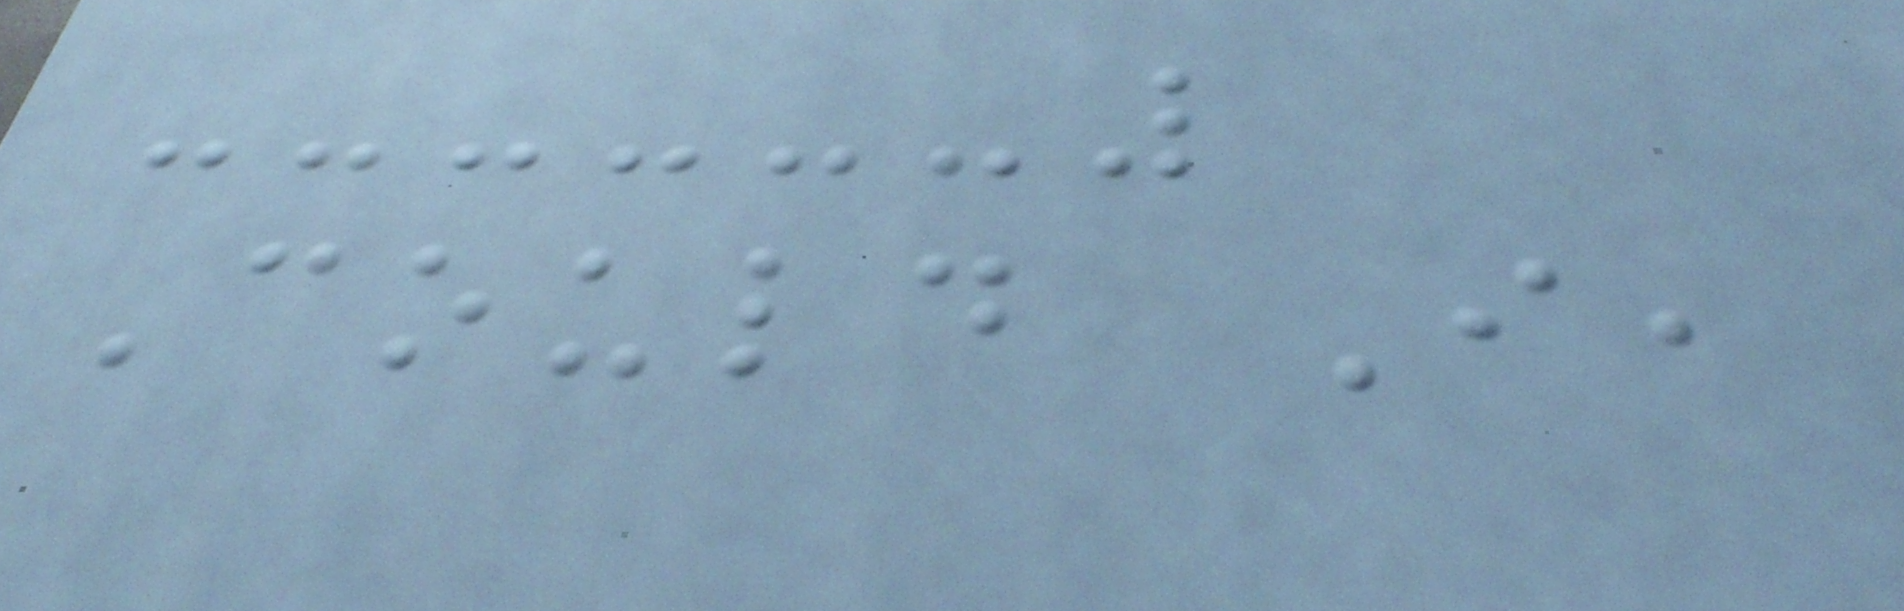Could I,
